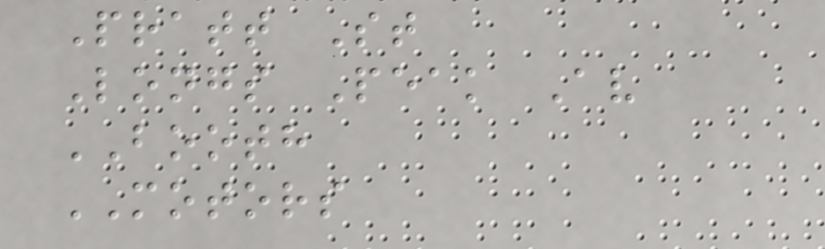Pratt St
Longs Peak Av
BOOTH
MOTORS
